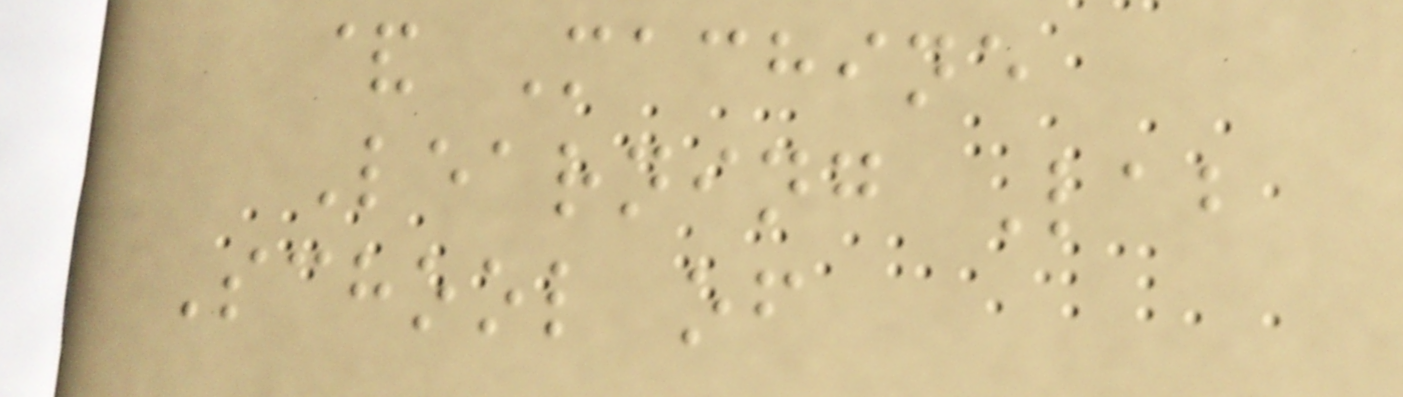& Machine
Learning Lab
School of
